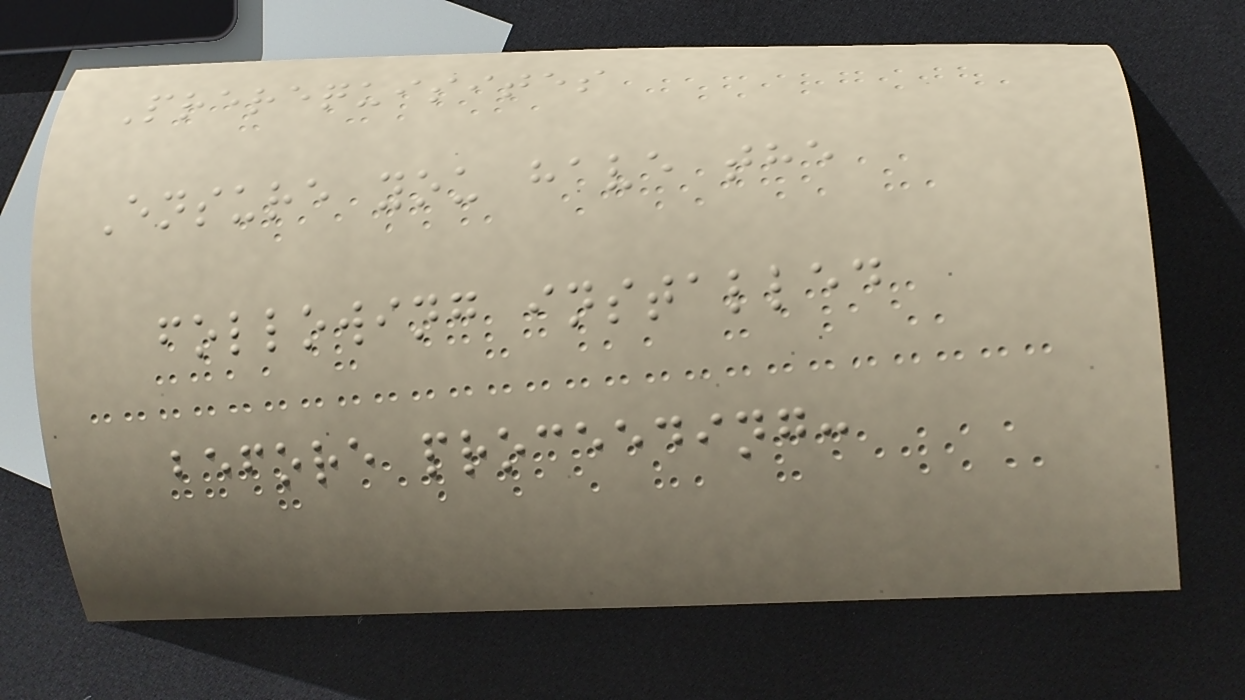Prerequisites
Ensure you have the
following installed
before proceeding:
